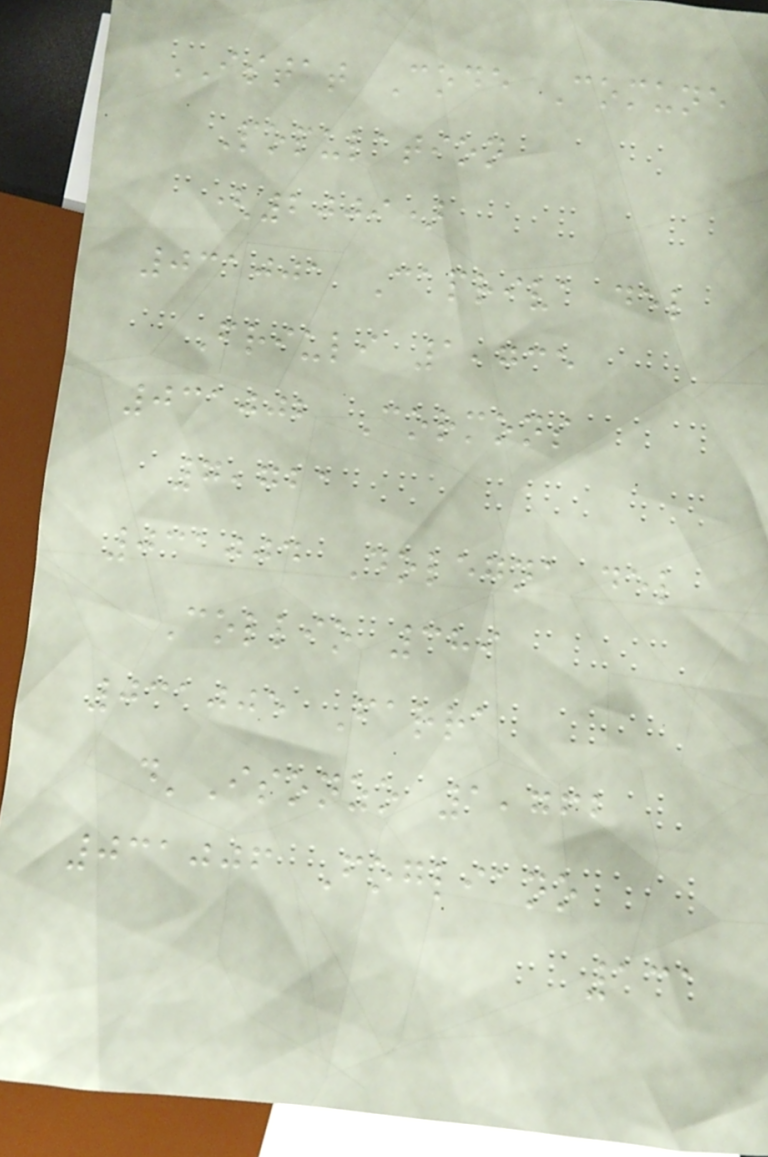ISTAT Code Comune
Population
(2009)
031001 Capriva del
Friuli 1,735
031002 Cormons
7,721
031004 Dolegna del
Collio 389
031005 Farra
d'Isonzo 1,762
031006 Fogliano
131
